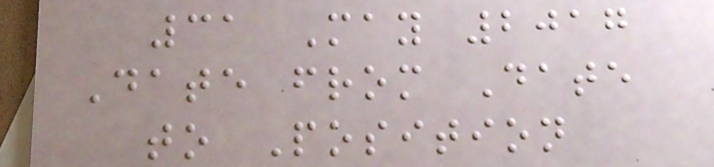31 May 2017
Date from Date
to Position
